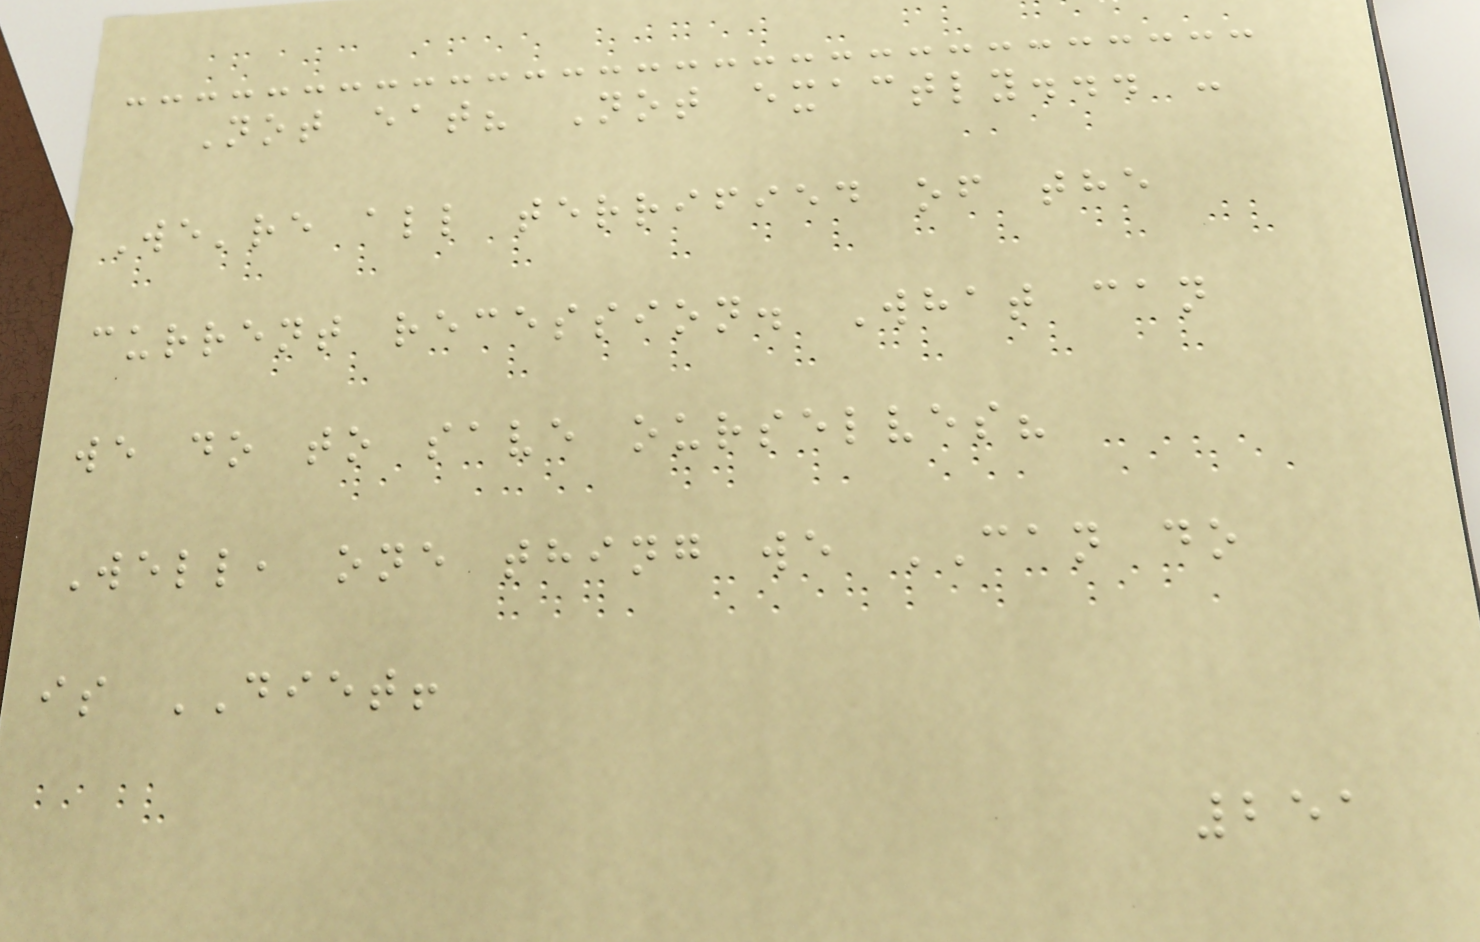Not eat? Not exactly... -
We're all terrified of the
current recession. What can
we do to save ourselves?
Well, one thing we CAN do
is DIET!
251
